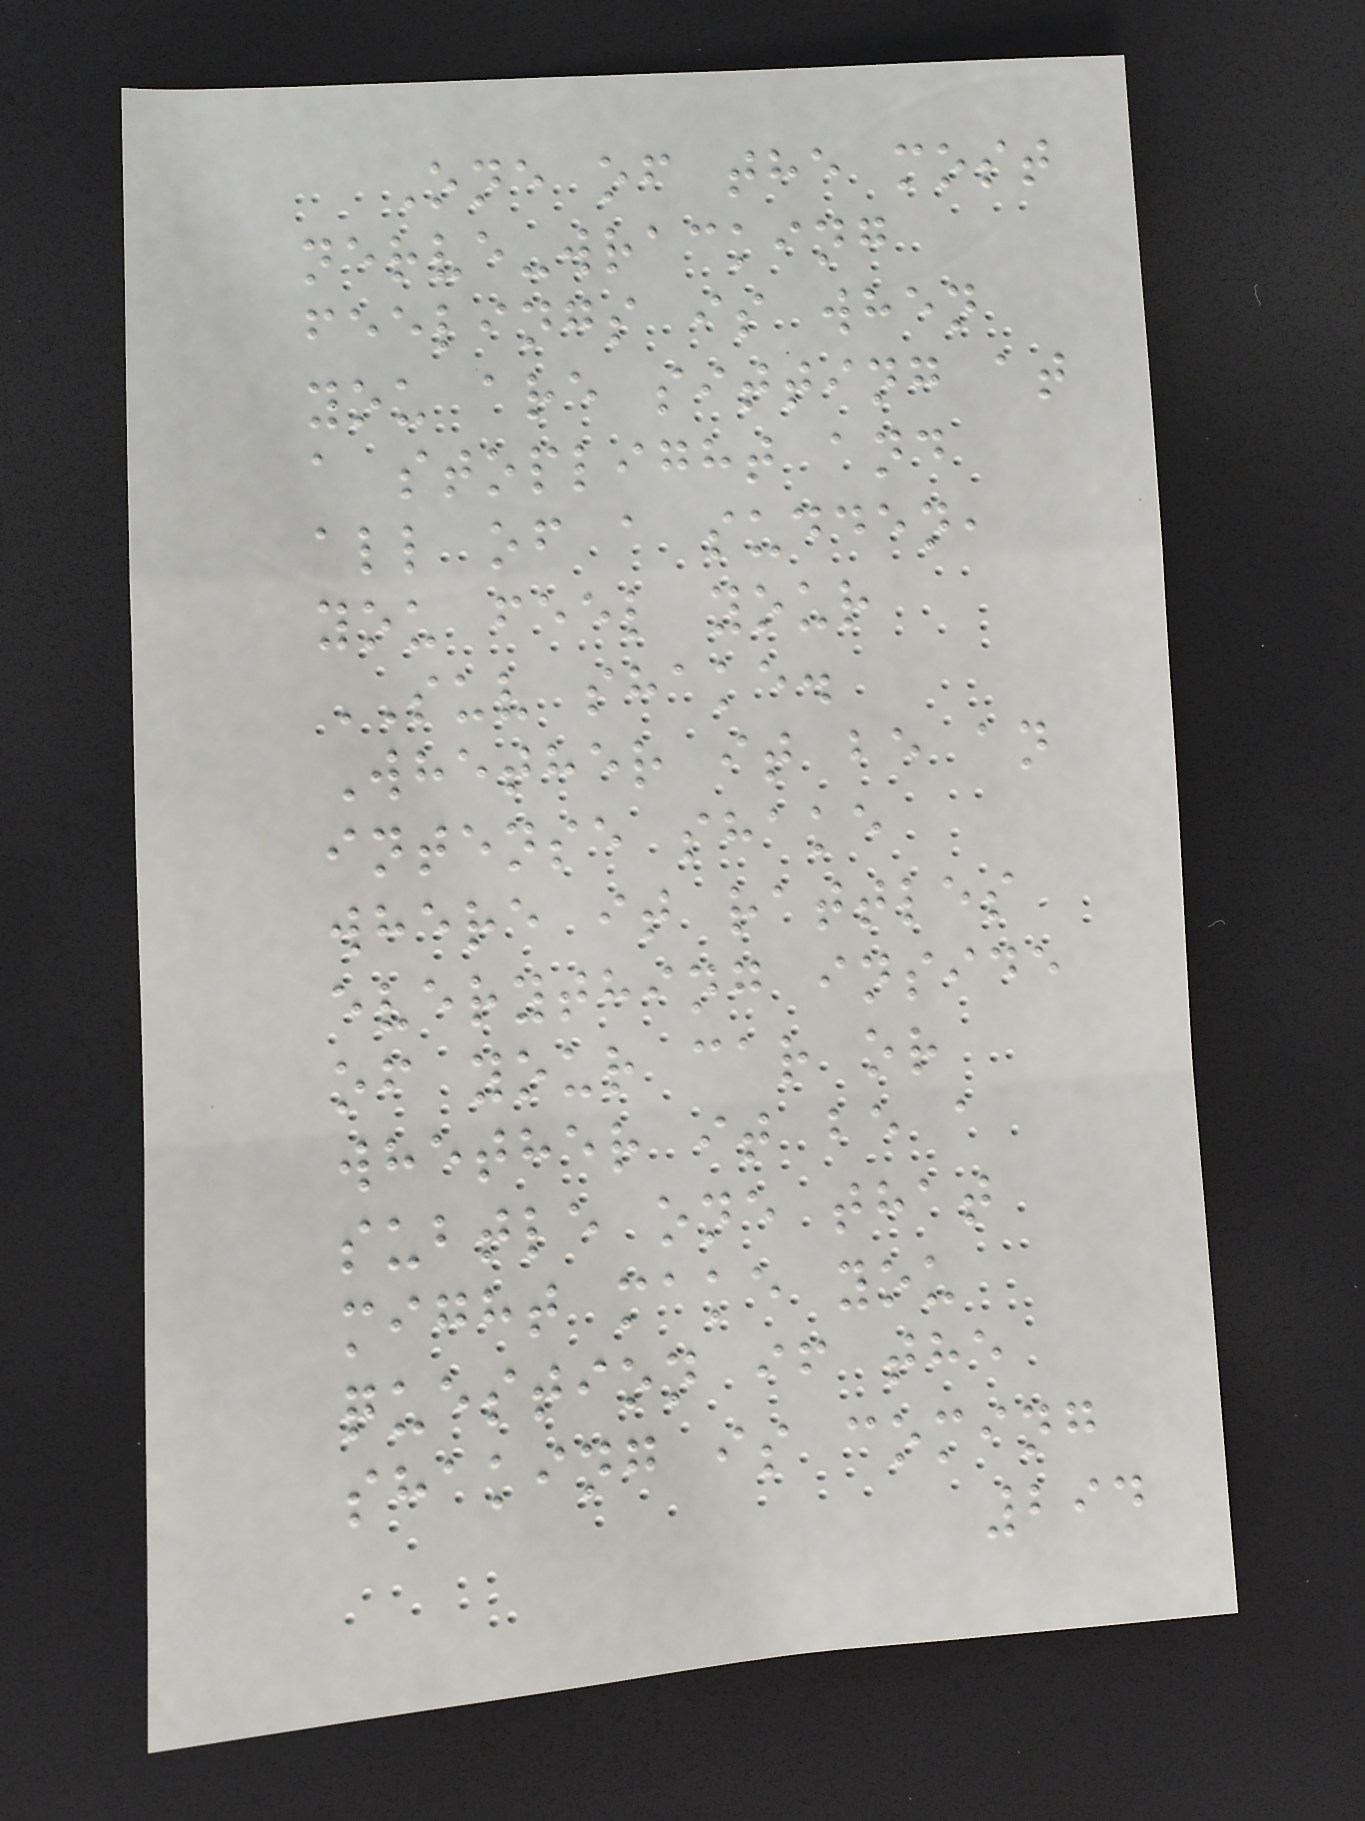One of the most
nerve-wracking
feelings is when
you are sitting at
a stoplight and
all of a sudden,
you feel your
SUV shake.
Whether it be an
intense shake
where it rattles
everything inside
of your car or
whether it be a
subtle one that
might make you
question if the
shaking is coming
294
